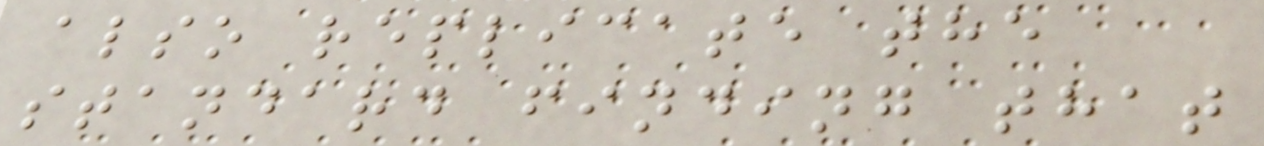also replicate the
standard finding that
